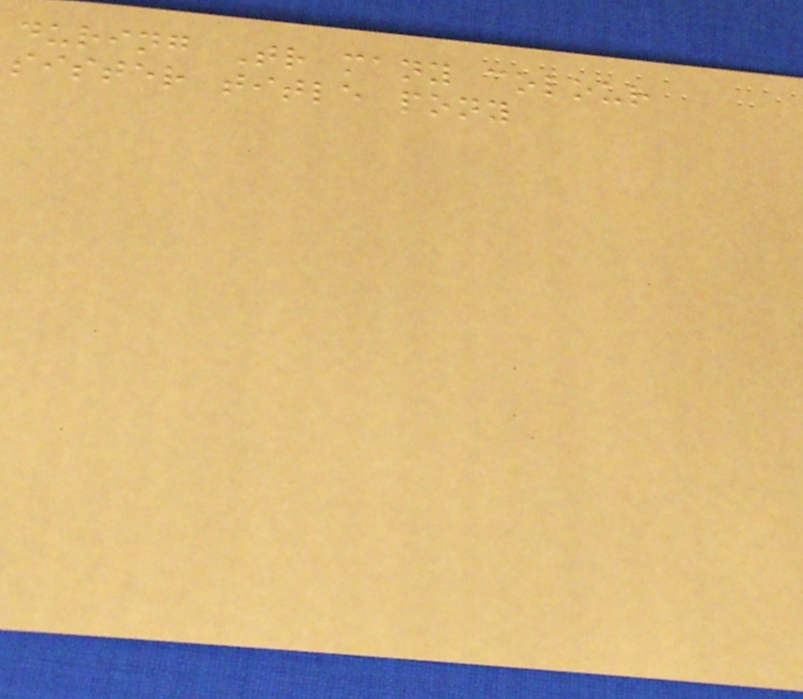during Tr many colour
sister title pony
